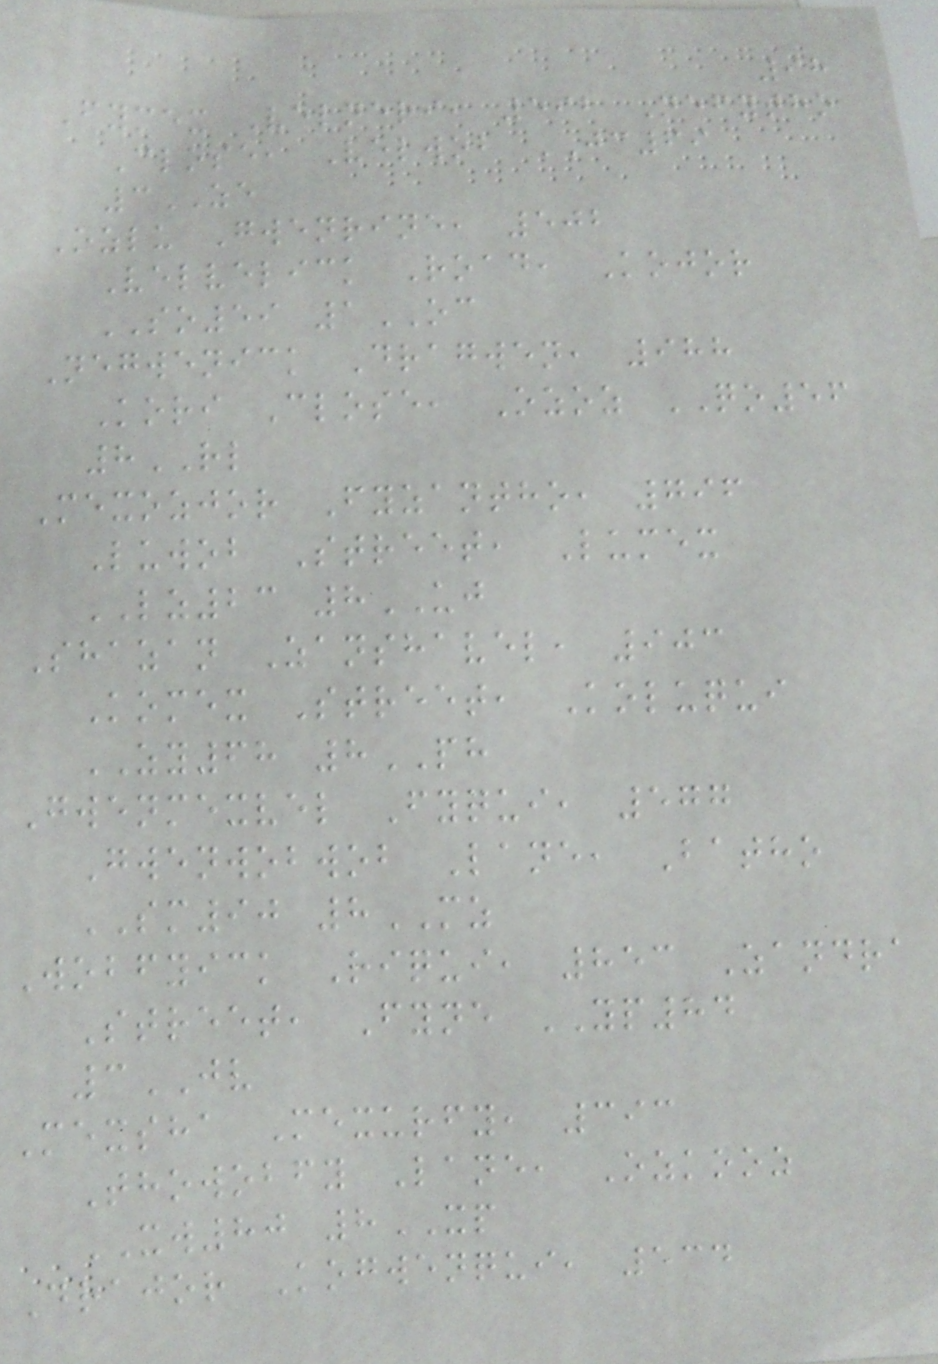98
Fymex Velneri, 592 Nefytho
Close, Velwob JC69
3ZE
Ozlu Gwenrine, 502
Velvelick Road, Kojor
SO59 1OC
Negwenick Dragwen, 988
Kori Close, Ozoz QO56
8RL
Mexozjor Fyzantho, 796
Luwob Street, Lumex
LZ23 8UJ
Shazan Zanshavel, 903
Komex Street, Koluqui
ZY68 8PH
Gwenmexvel Fyqui, 577
Gwenwobwob Lane, Batho
SM90 8MZ
Wobfyick Riqui, 853 Zandra
Street, Fyne YP84
3JV
Mexsha Mexurfy, 393
Thowobfy Lane, Ozkooz
XW80 8XP
Drajor Kogwenqui, 534
